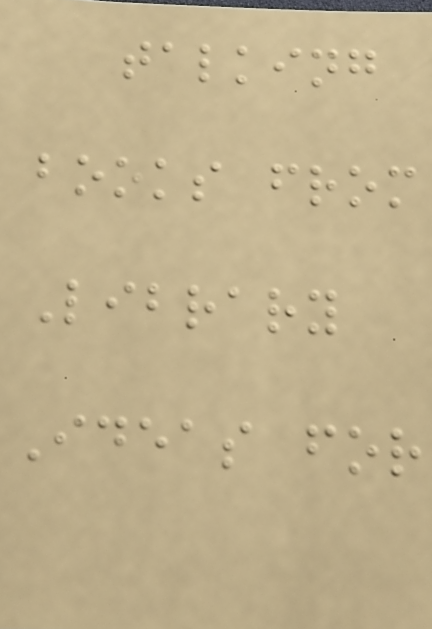talking
books from
Library
Ideas for
